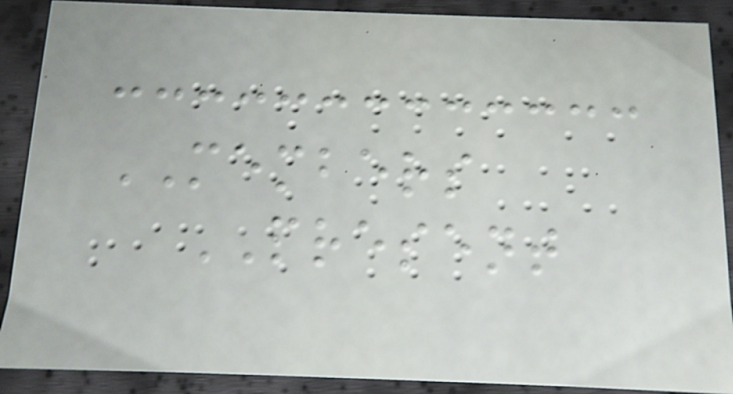MEMBERS
PRESENT
